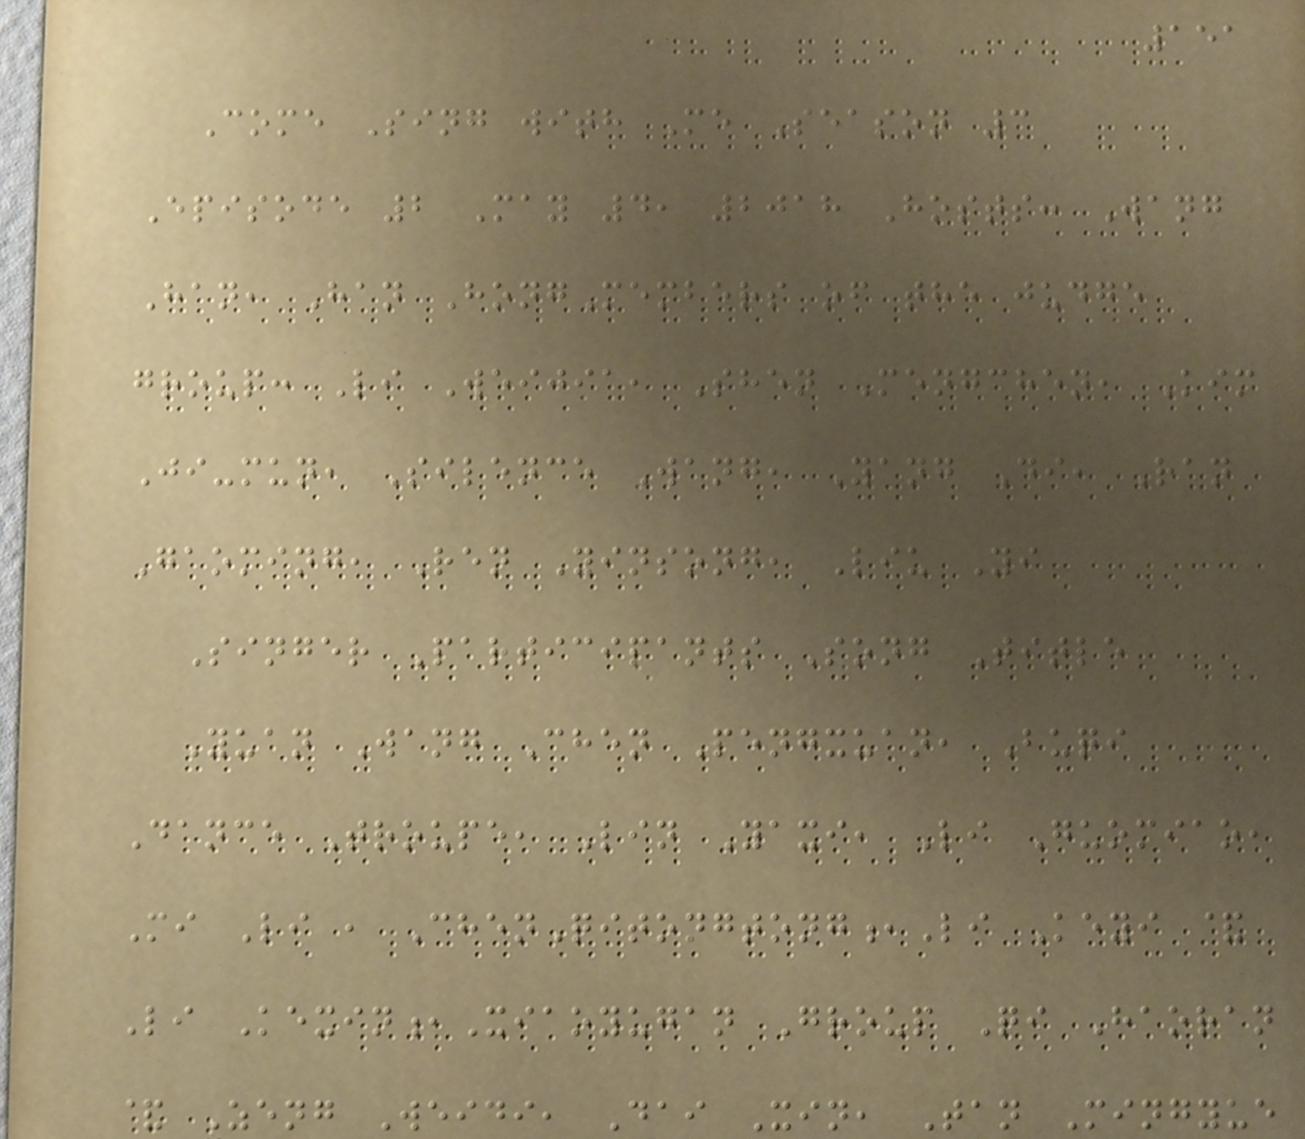151
Come Sing with Me Season 3
Episode 2 May 4, 2018 Hosts: Wang
Han, Han HongMembers of the judge
group: Li Weijia, Shen Mengchen, Kim
Ji-mun, Silence Wang, Yang Di, Ran
Gaoming, Ren Yinsong, Liu Yi
Singer Participants Song Title
Yuan Wang Chen Pengxuan, Buqi
Dance Troupe, Lin Yaxi, Li Guomiao,
Mi Li , ChenQitongtong,Li Keyi &
Li Kexin,Xiaoyugan Group Qi Haoran
& Zeng Weidi, Dai Xin, Tan Mingyue
